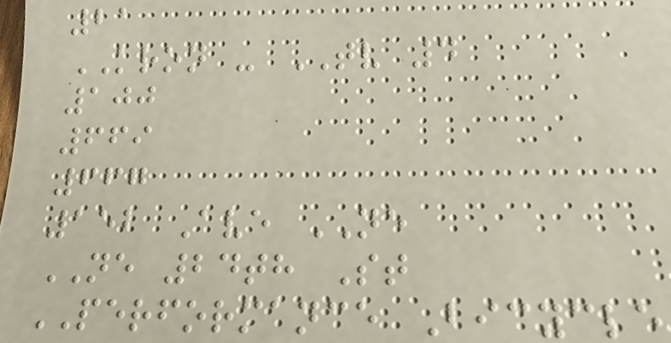21
KRON - TV 4
100
669
667
152 Ave NE
NE 24th St
PERFORMANCE Bicycle
